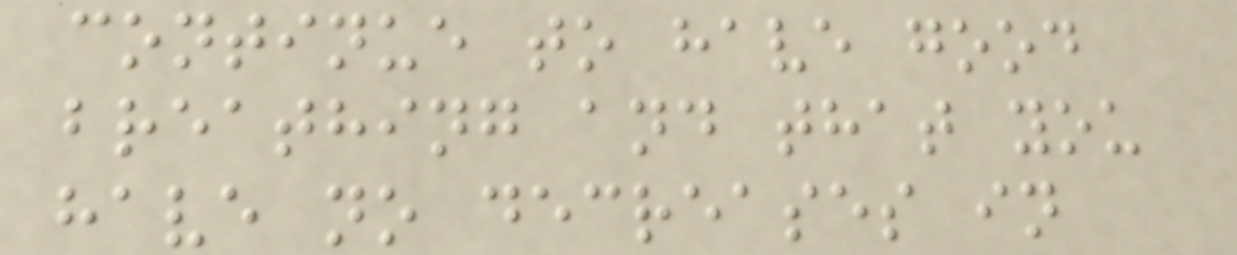continue to have good
breathing and that you
have no decreases in
